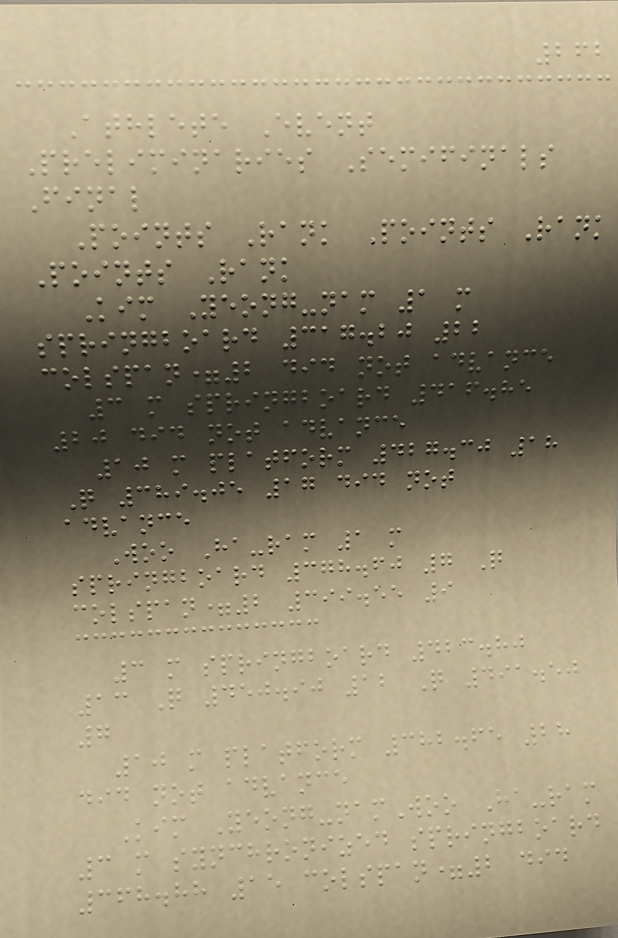262
Athlete Event
Preliminaries Semifinals
Final
Points Rank Points Rank
Points Rank
Kim Yeong-nam 1 m
springboard 317.20 22
colspan=2 did not advance
3 m springboard 416.85
20 did not advance
10 m platform 427.30 18
Q 389.05 17 did not
advance
Woo Ha-ram 1 m
springboard 378.60 7 Q
colspan=2 399.55 9
3 m springboard 423.80
13 Q 450.90 12 Q 491.50
7
10 m platform 382.65 28
did not advance
Kim Yeong-namWoo Ha-ram
3 m synchronized springboard
368.88 15 colspan=2 did
